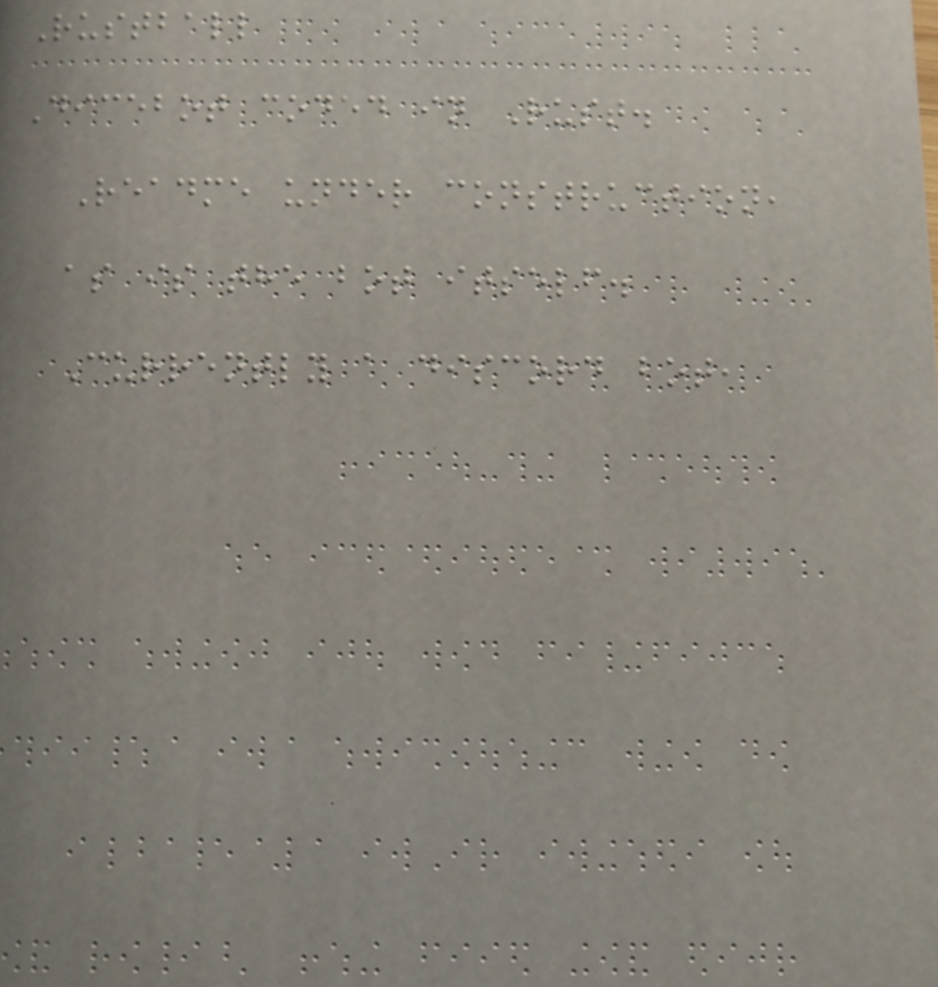Rustball
Dicebot coded in Rust.
Readme under construction,
as is the bot itself.
Currently a discord bot,
